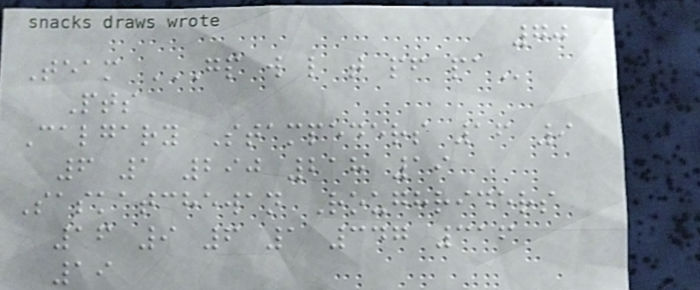70
Team GP W L T PF PA
Pts
Calgary Stampeders 16 9
6 1 290 218 19
Saskatchewan Roughriders
16 9 6 1 347 316
19
